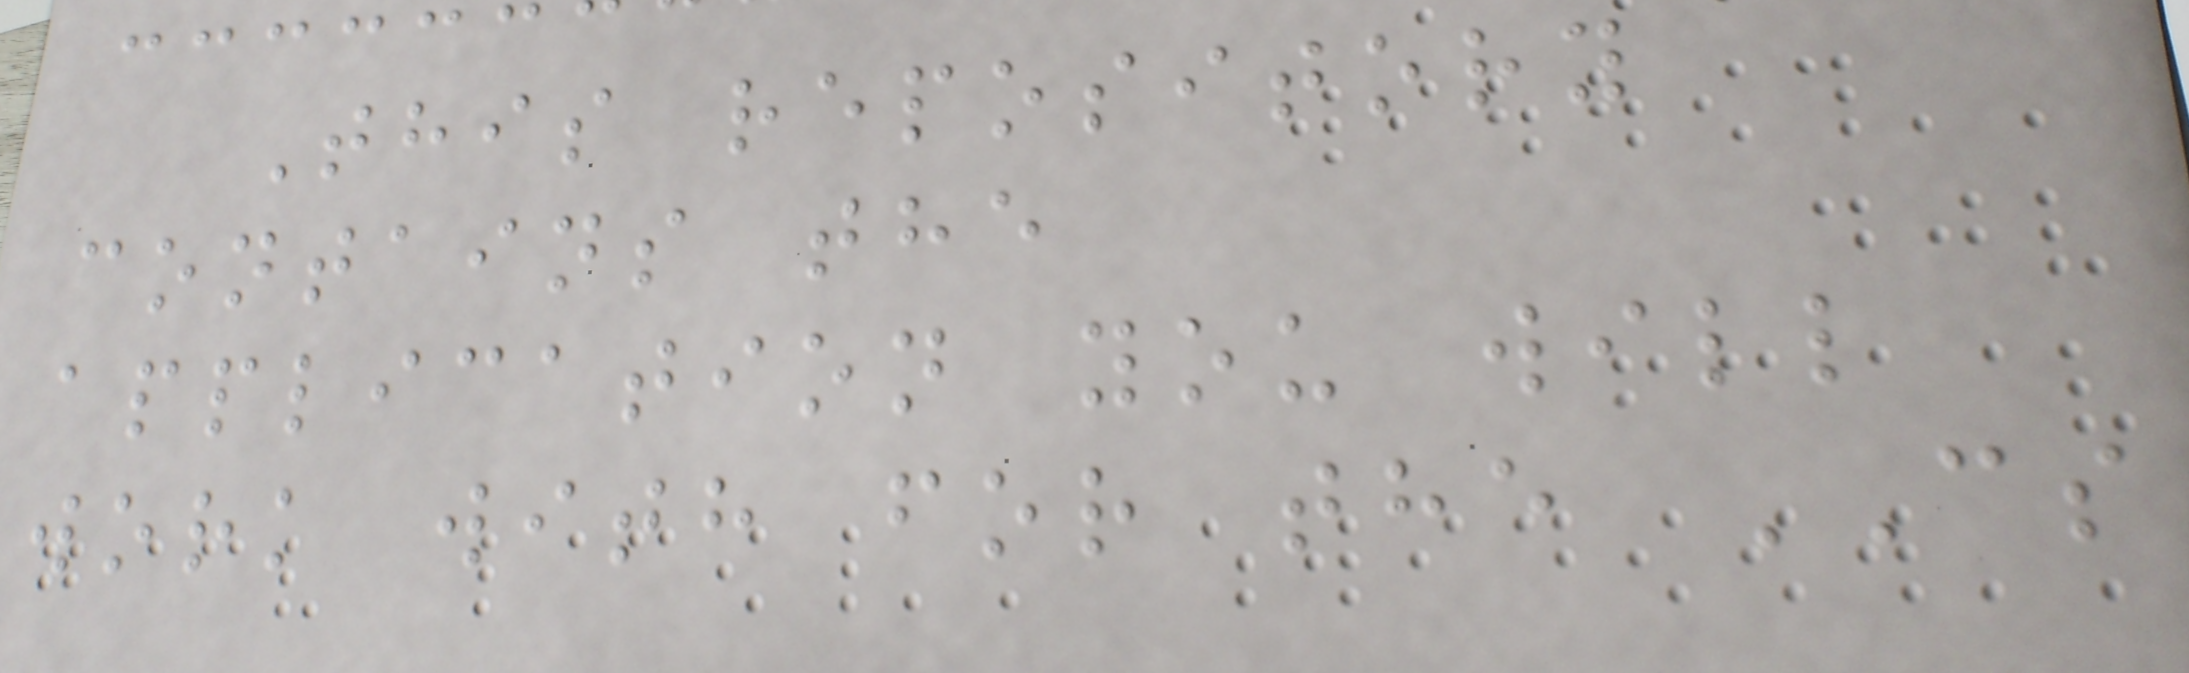This repository
contains the
application you will
work with for the CS
